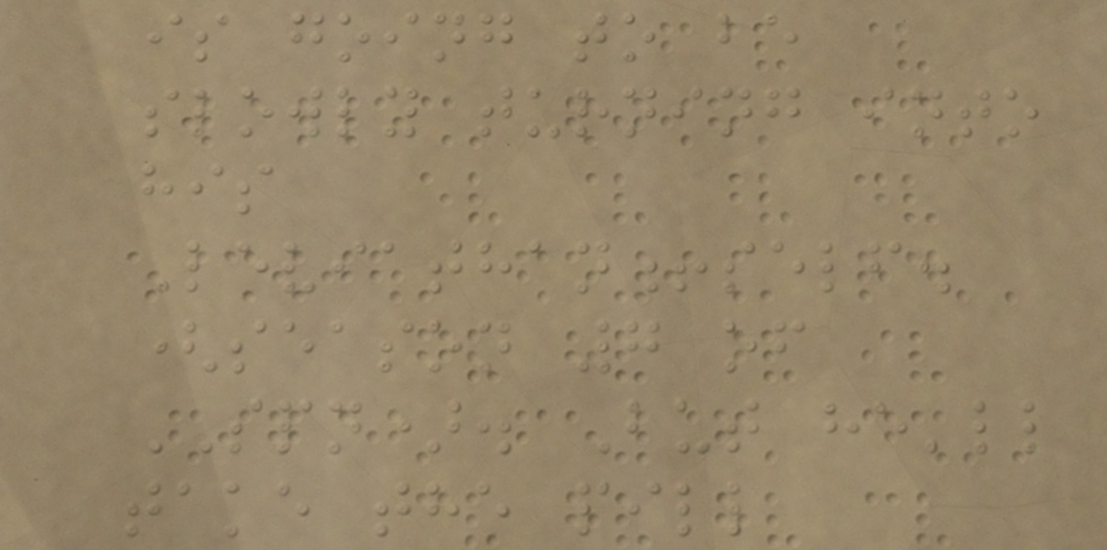is going to be
slowly turning into
his
Leviathan!self.
(season 7 of
SPN). But he'll
take the pill
